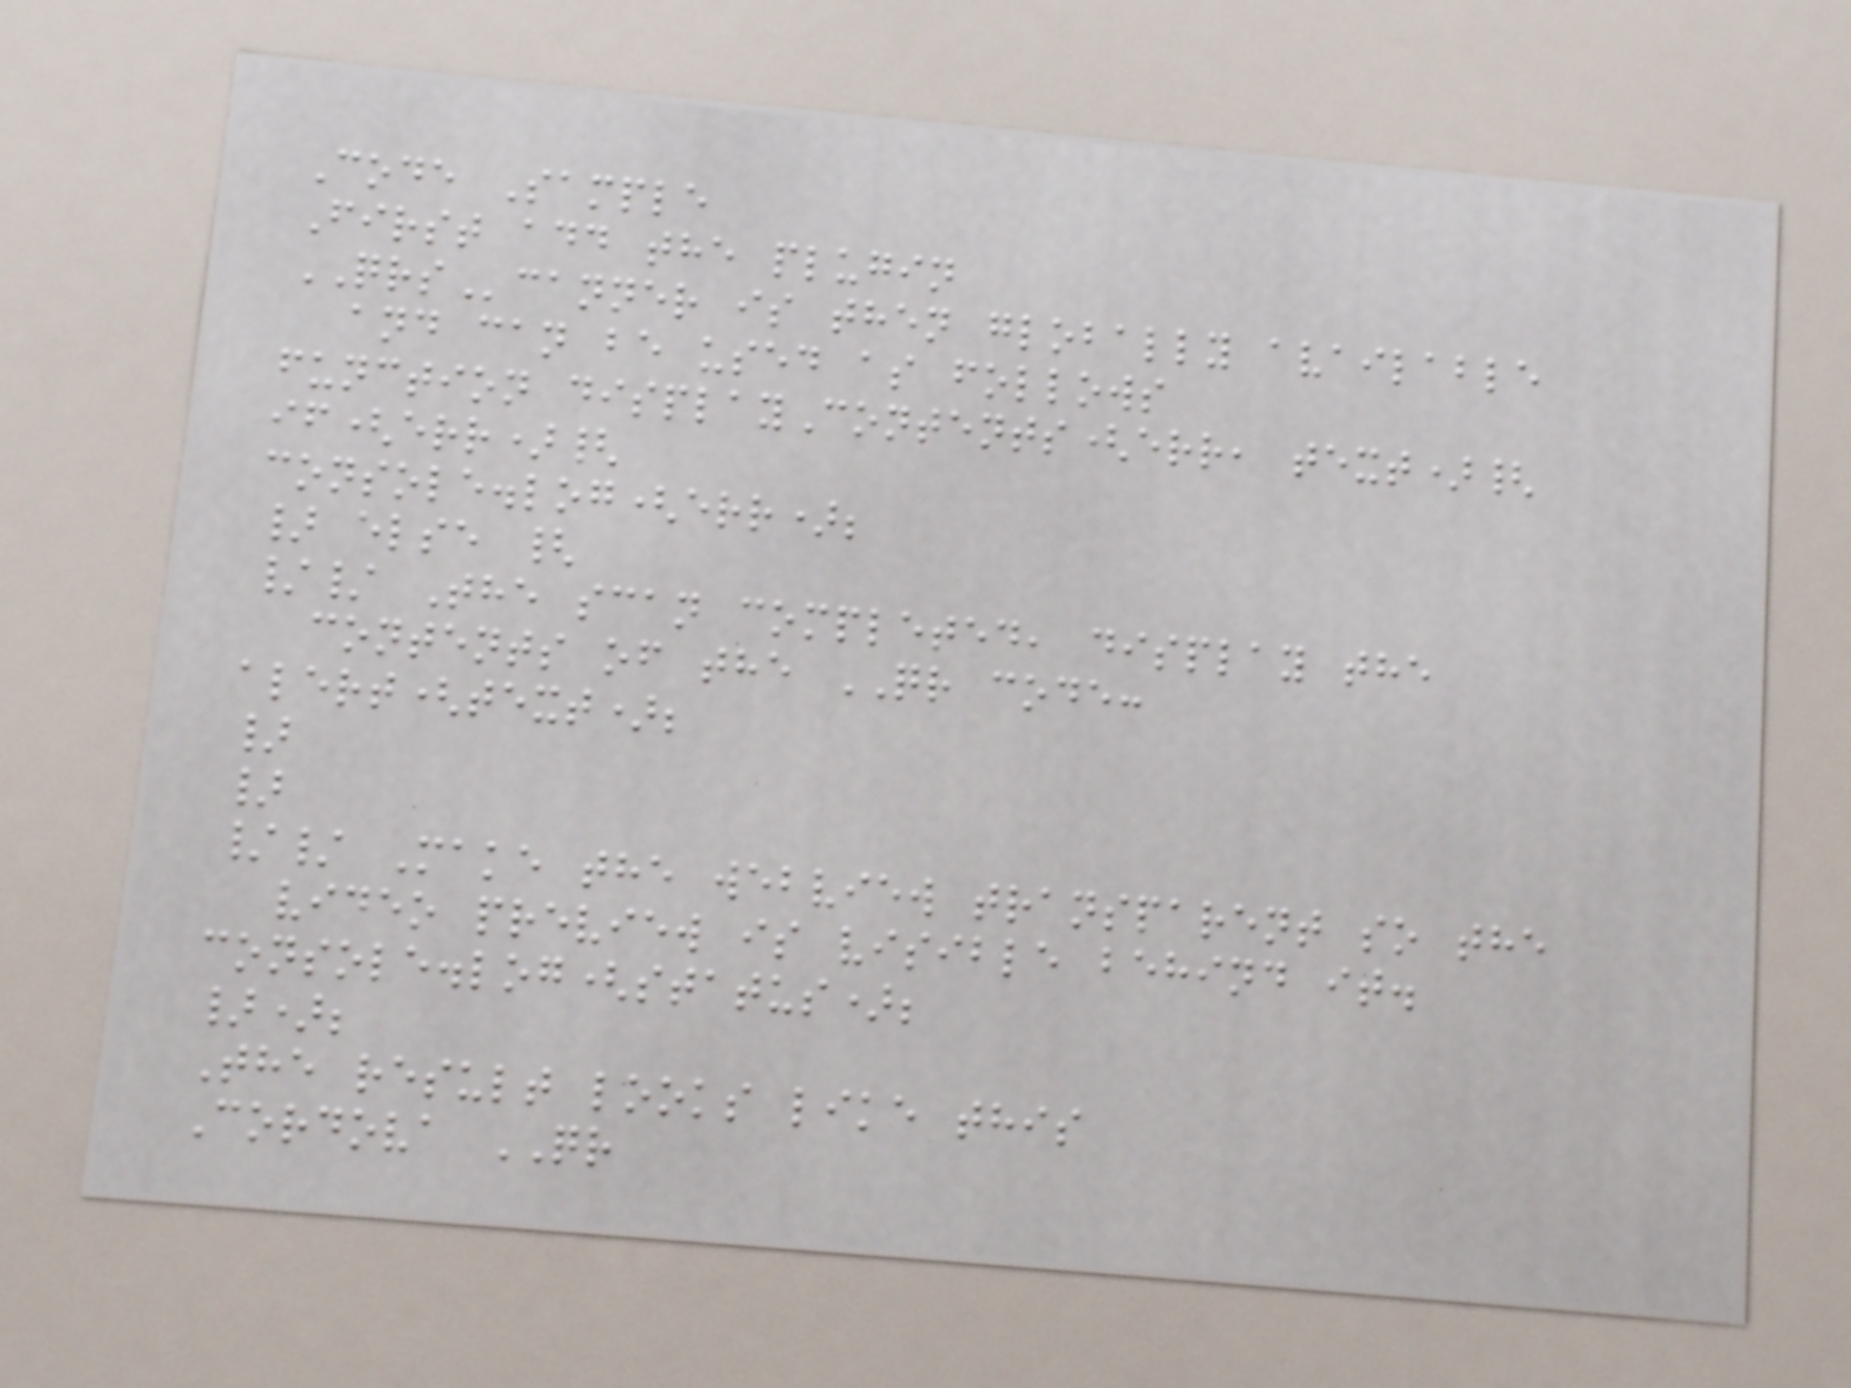Code Sample
First add the plugin
QRScanner is then globally available
and can be used as follows
function displayContents(err, text){
if(err){
console.log(err);
} else {
// The scan completed, display the
contents of the QR code:
alert(text);
}
}
// Make the webview transparent so the
video preview is visible behind it.
console.log(status);
});
The result looks like this
Cordova QR
